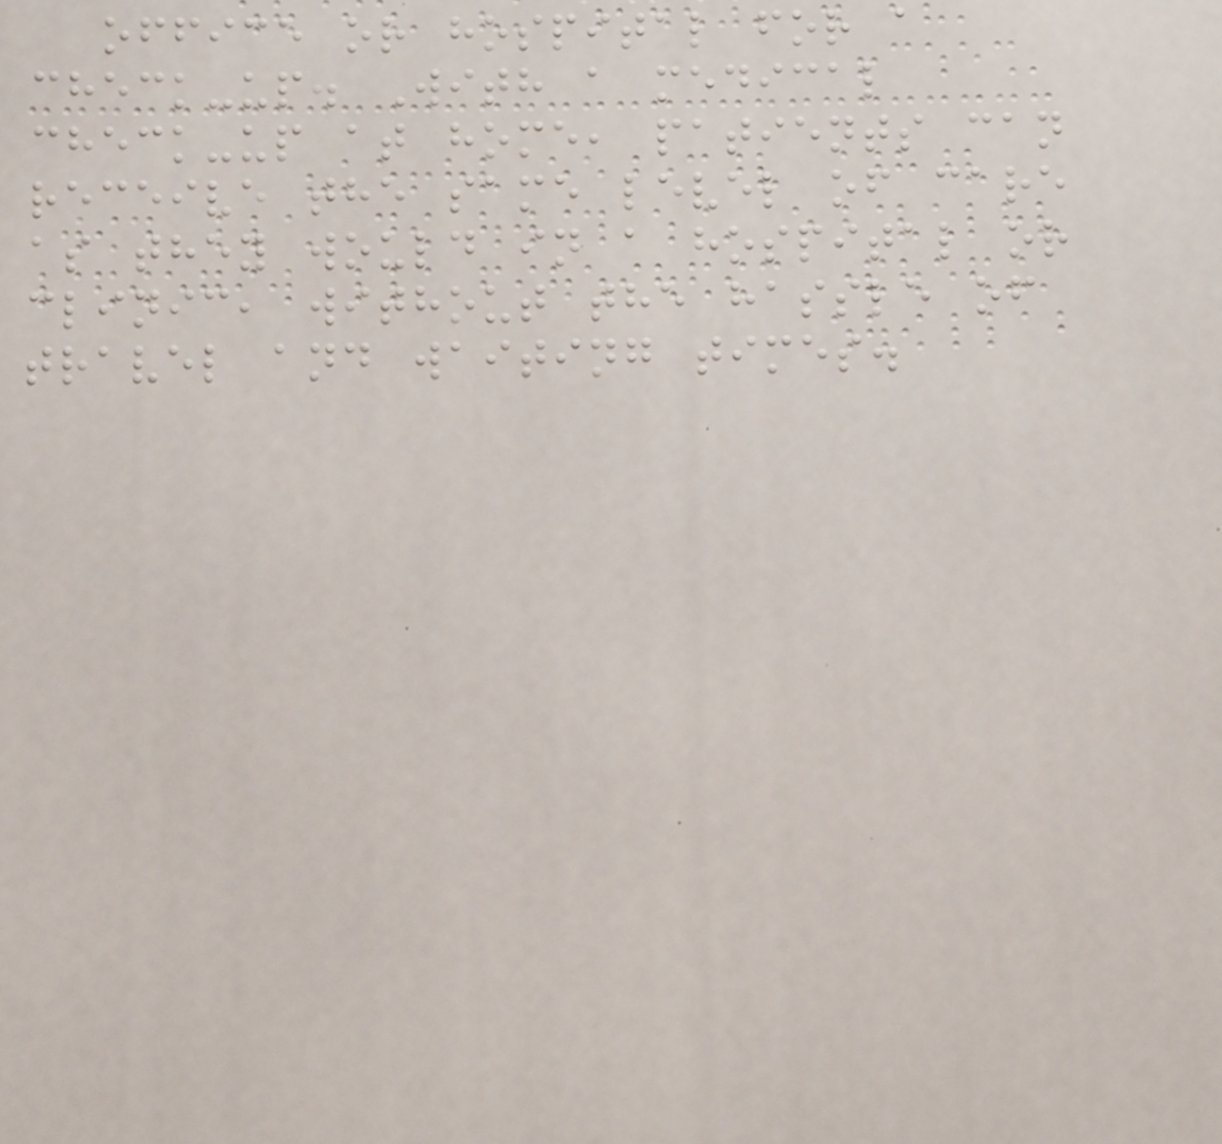office or hospital for a
check-up. With a medical
check-up at home, patients can
receive the same level of care
as they would in a hospital or
clinic, without the hassle of
travel and waiting times.
